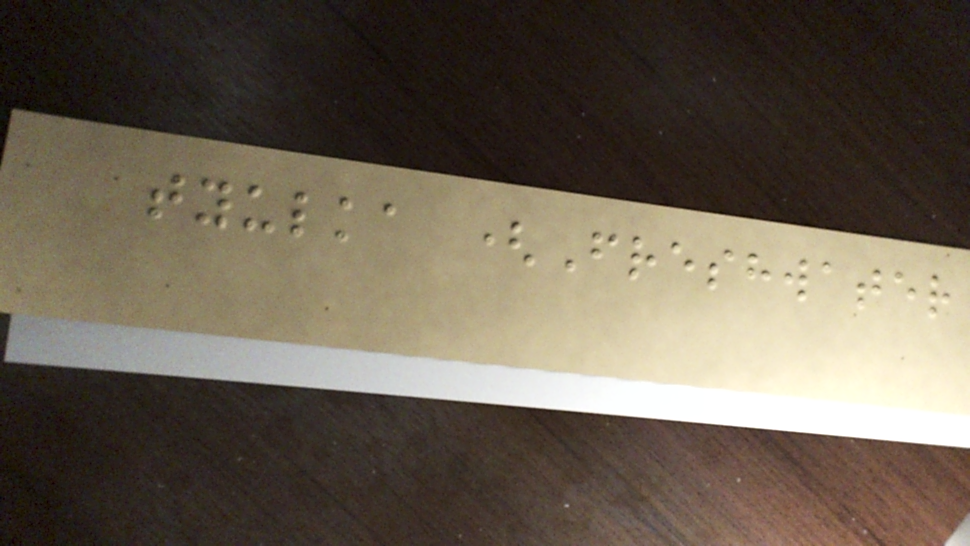tyulka (Freshwater
